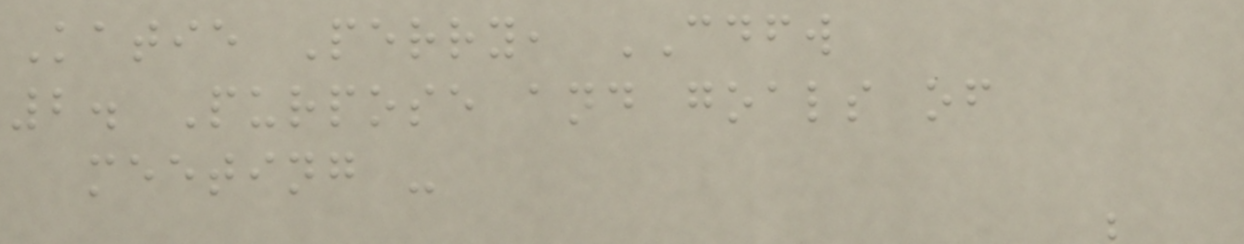Katie Perry, CDFW
2. Purpose and goals of
meeting -
